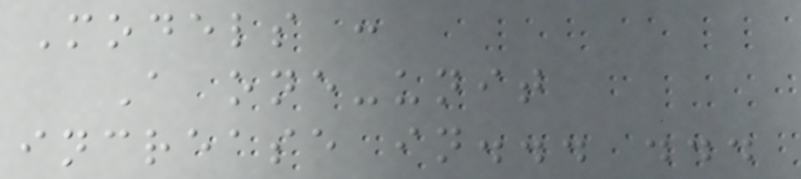Models :
A one-unit
increase in... ...
